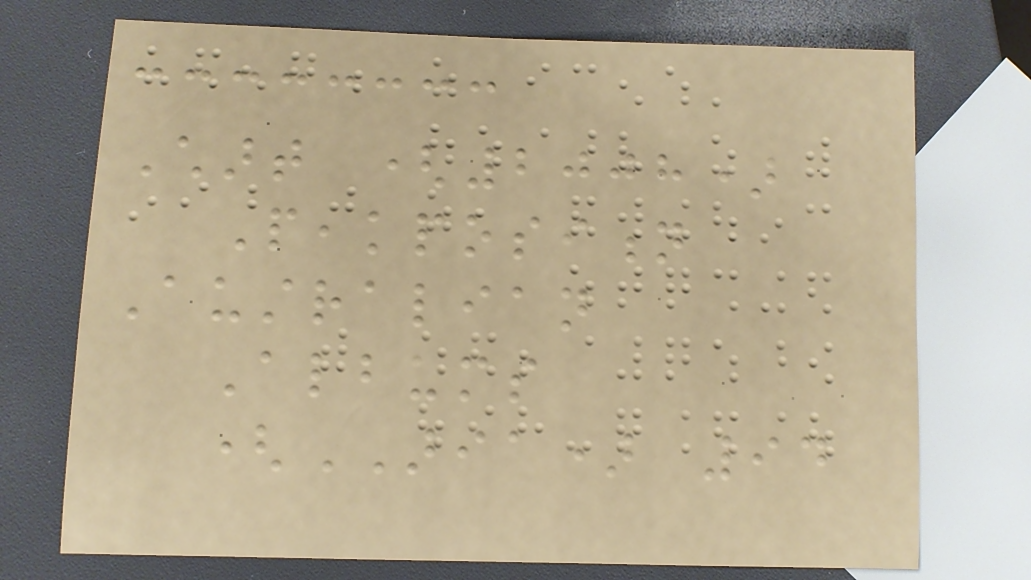Chart (2008)
Peakposition
Australian
Albums
(ARIA) 94
